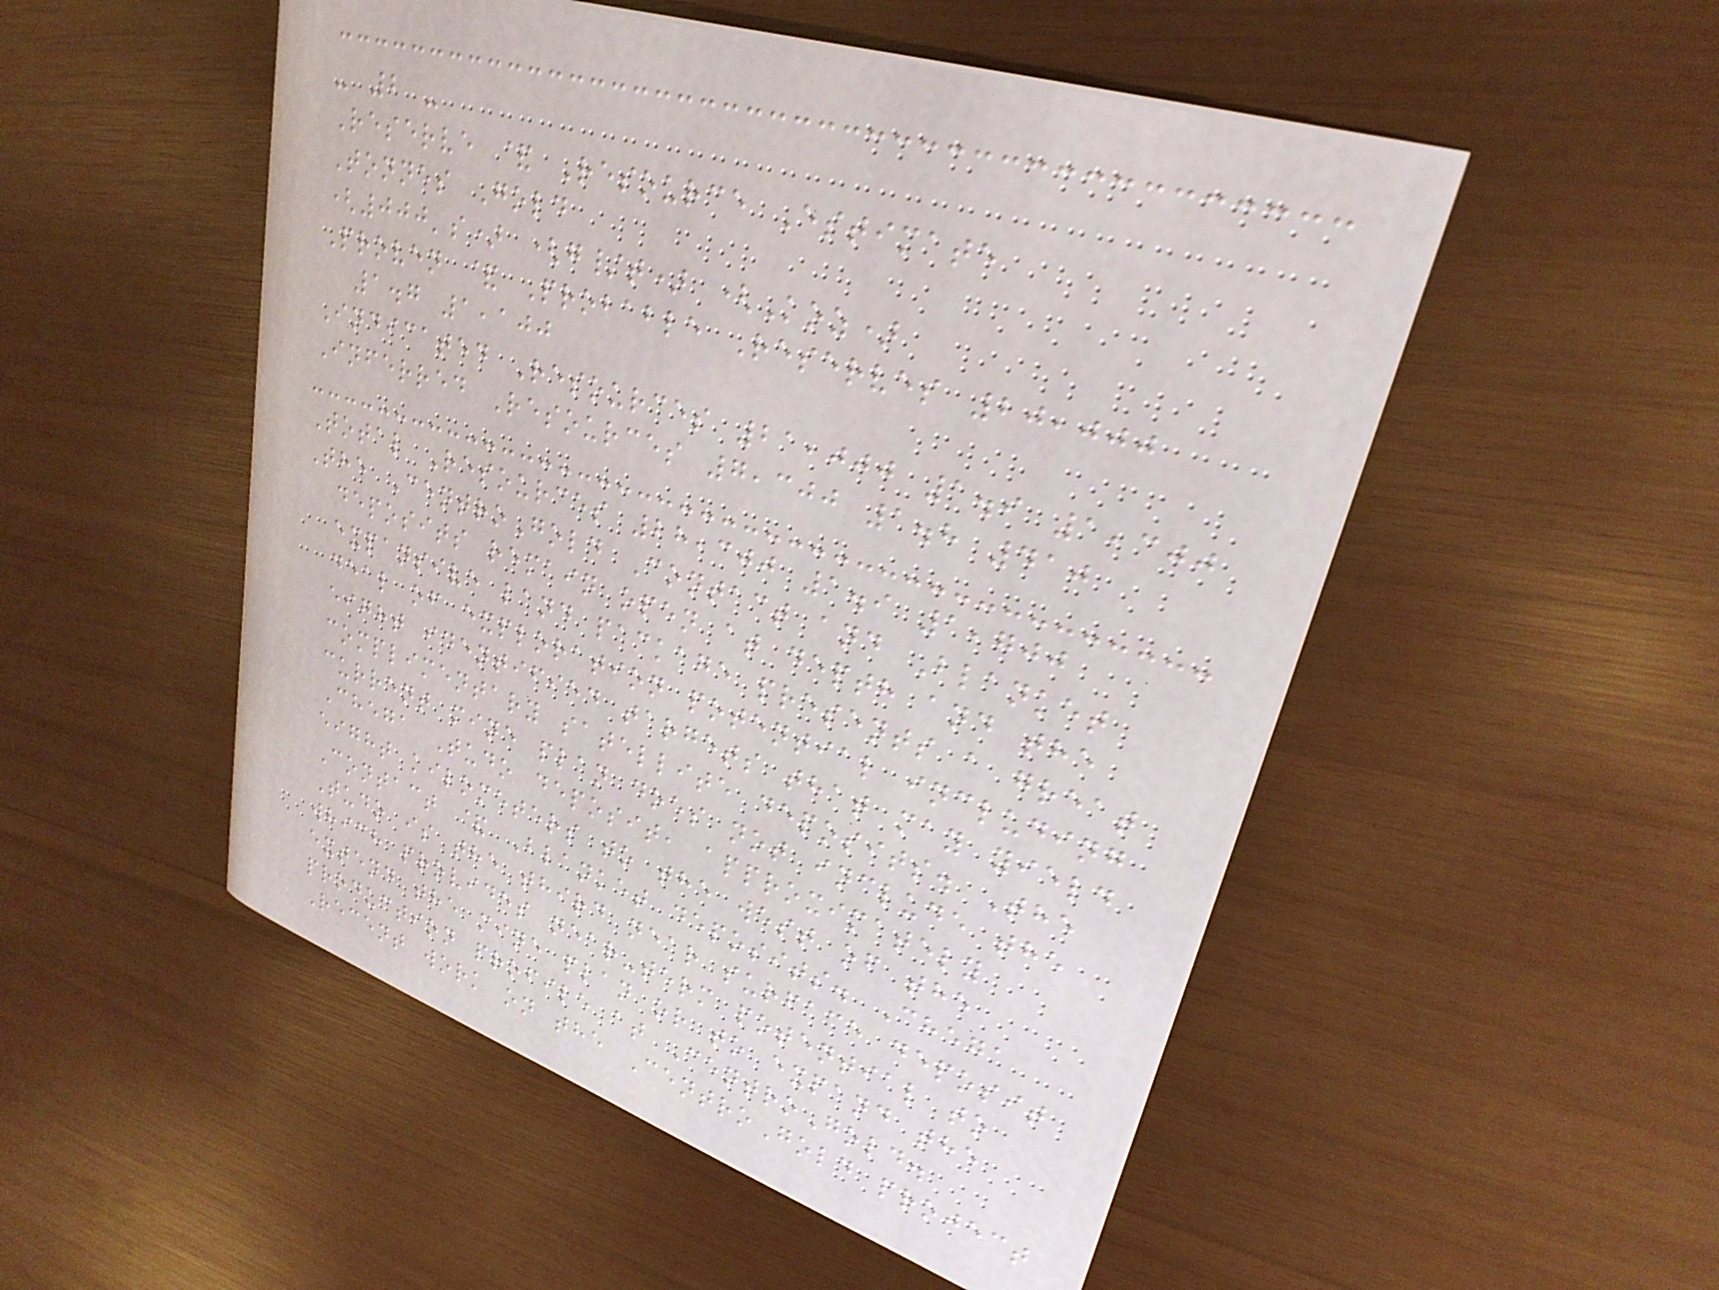- 2 -
Reserve & Resource Estimate
Tonnes Gold
(000's) (g/t) (Koz)
Proven & Probable Reserves 20,000
1.7 1,100
Indicated Resources 21,000 1.9 1,300
Inferred Resources 7,300 1.8 410
Total Resources 28,300 1.9 1,700
The CentroGold Contact and Blanket
deposits remain open at depth and the
expansive land package presents a great
deal of exploration potential including
eight identified targets that may yield
complimentary satellite deposits. The
current mine plan does not include the
Chega Tudo deposit, approximately
eight kilometers to the west of the
Contact & Blanket deposits. Chega
Tudo is the third near surface deposit
which provides near-term potential to
extend the mine plan or to expand the
production profile at CentroGold.
Recent work on the CentroGold project
